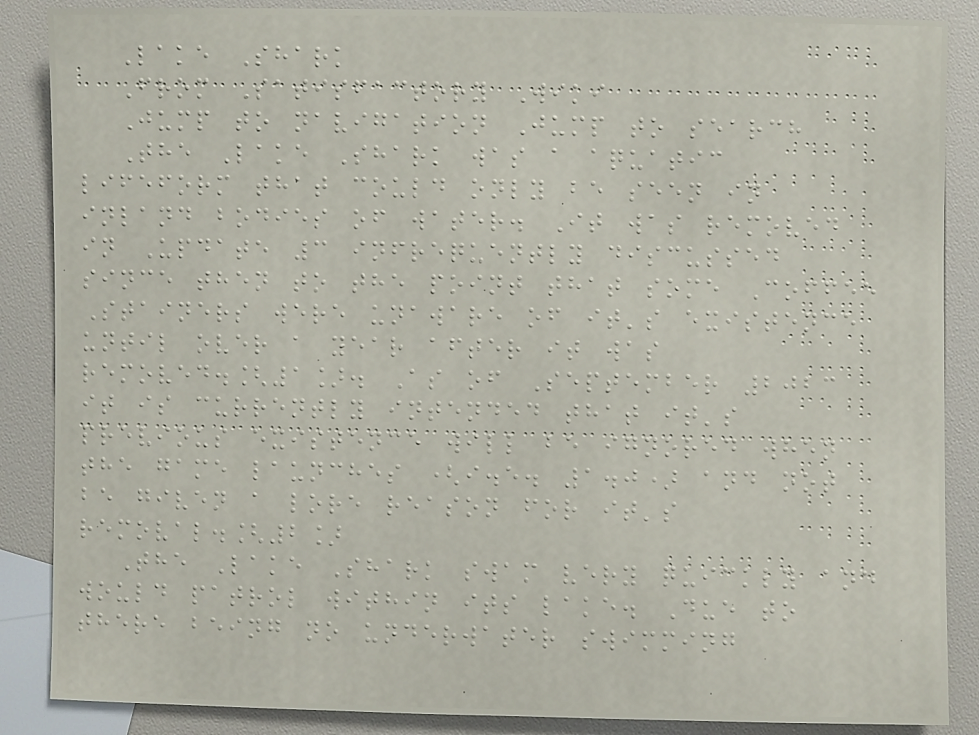Lake Shark
From Satisfactory Wiki
Jump to navigation Jump to search
The Lake Shark was a aquatic
lifeform that could only be seen in
inland bodies of water. It was removed
in Update 3 infrequently discussed
since then to the point that some Coffee
Stainers were unaware of it's existence
until over a year after it was
removed.[1]. As of September 2023
it is currently intended that it's
previous existence will be ignored when
the game launches (i.e. 1.0) and not
be given a lore reason for it's
removal.[2]
The Lake Shark swam very quickly and
would patrol within its lake. Due to
there being no underwater swimming
